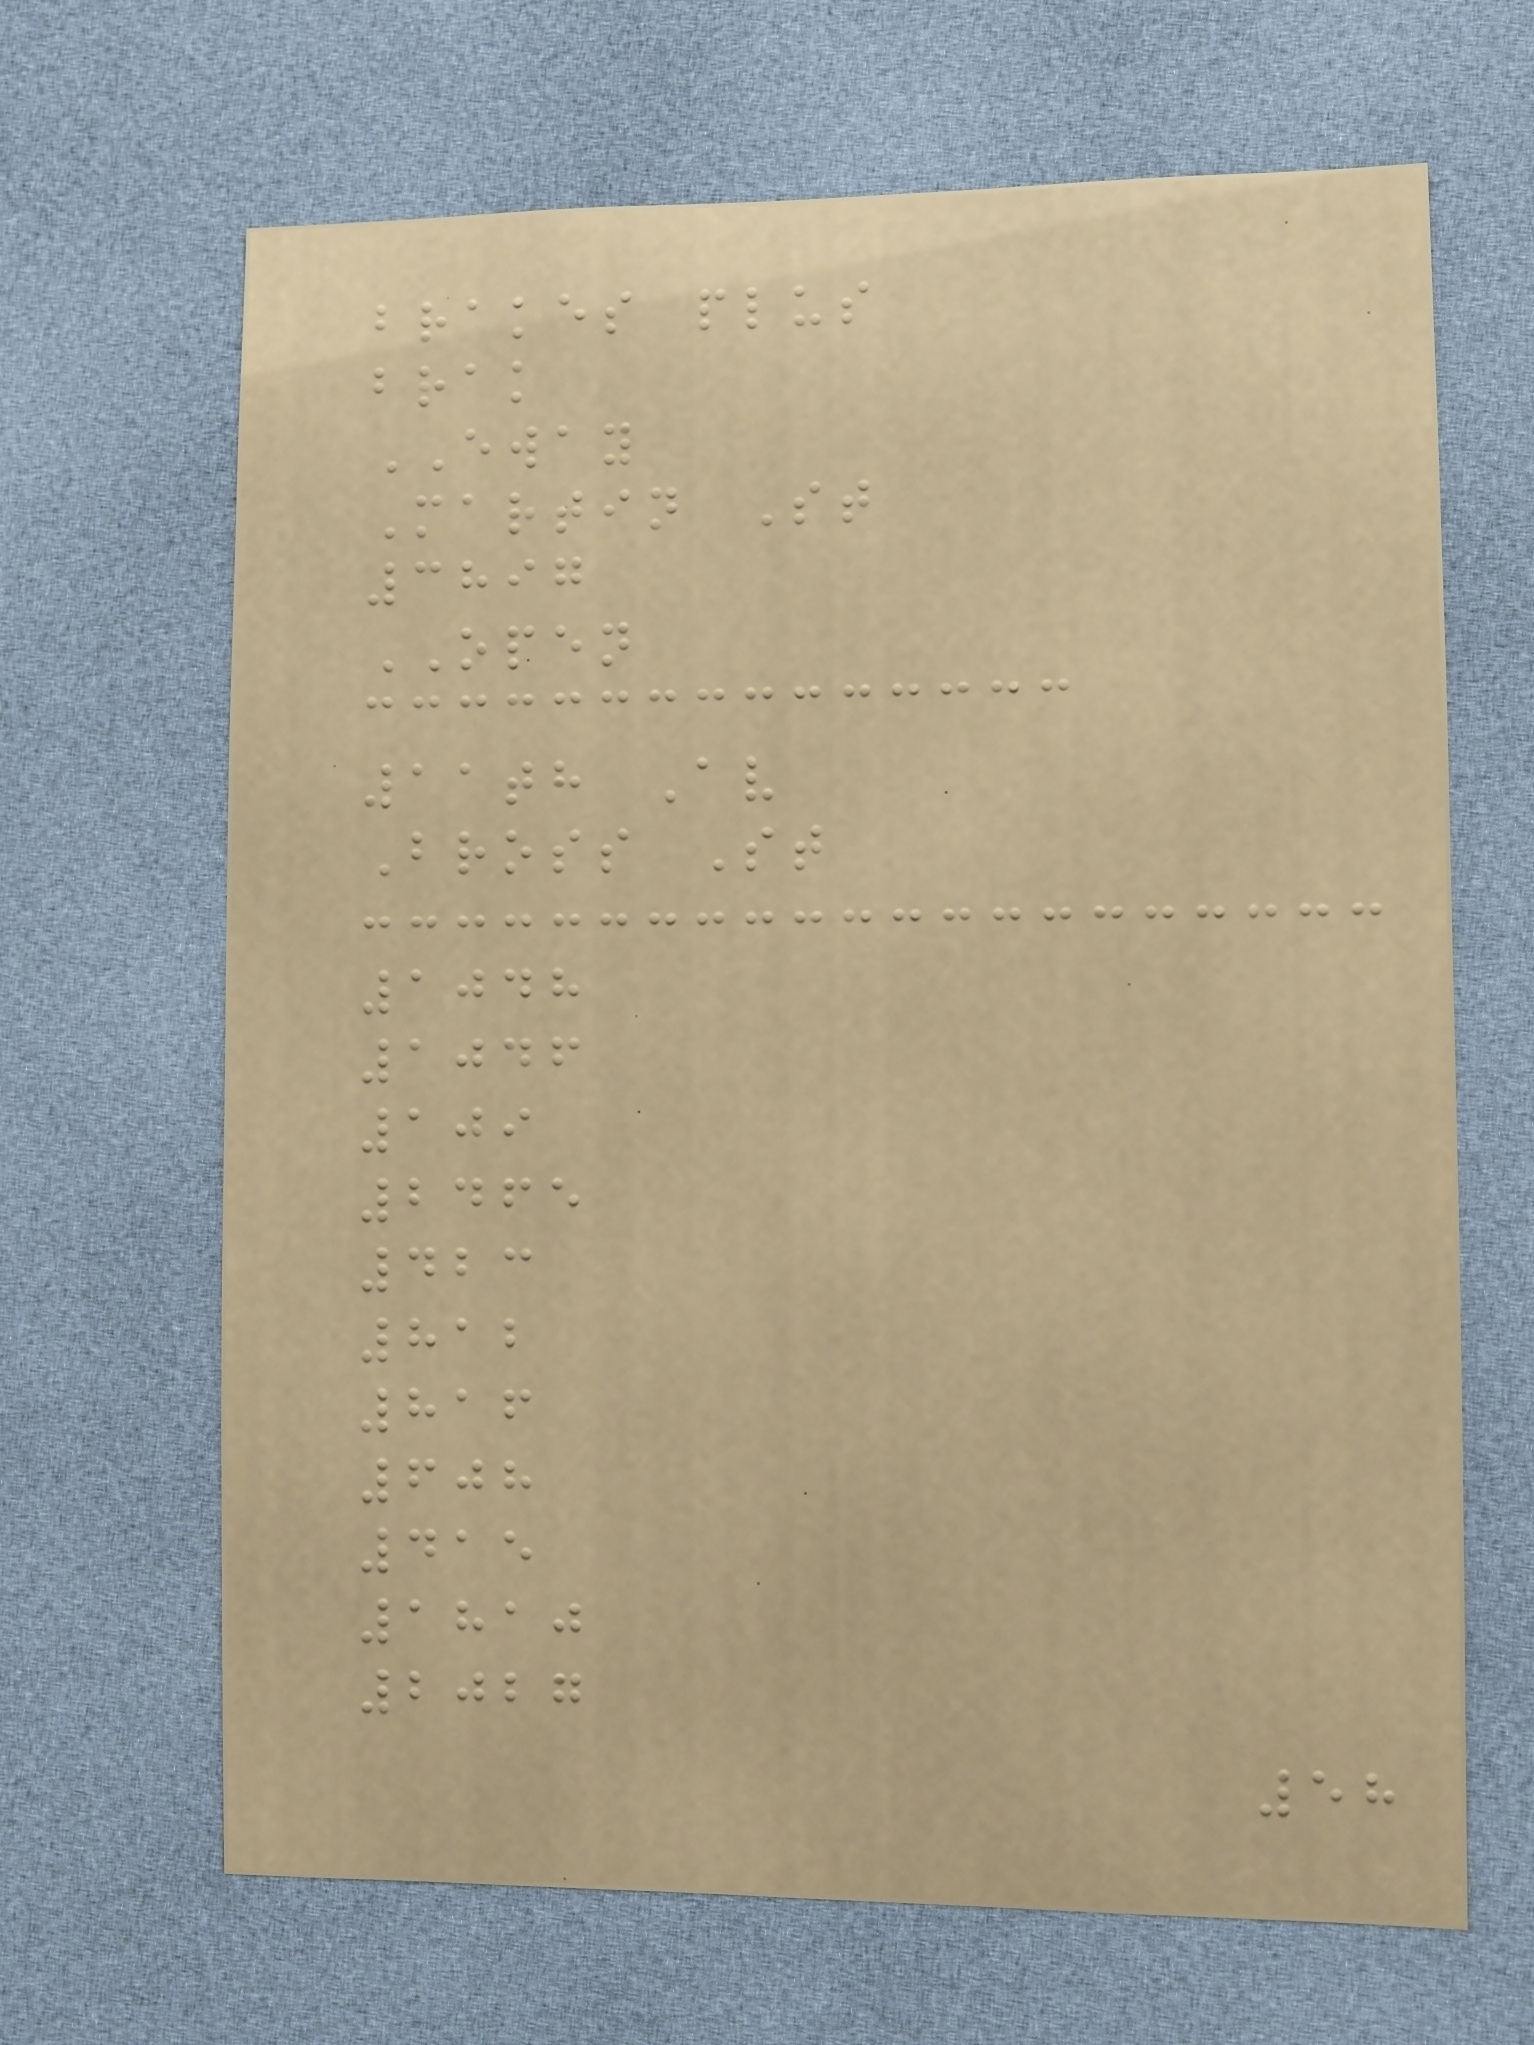brakes plus
brak
EWAY
Martin St
3897
OPEN
11th Av
Bross St
1048
1046
109
2465
423
812
816
608
415
1810
2027
58
